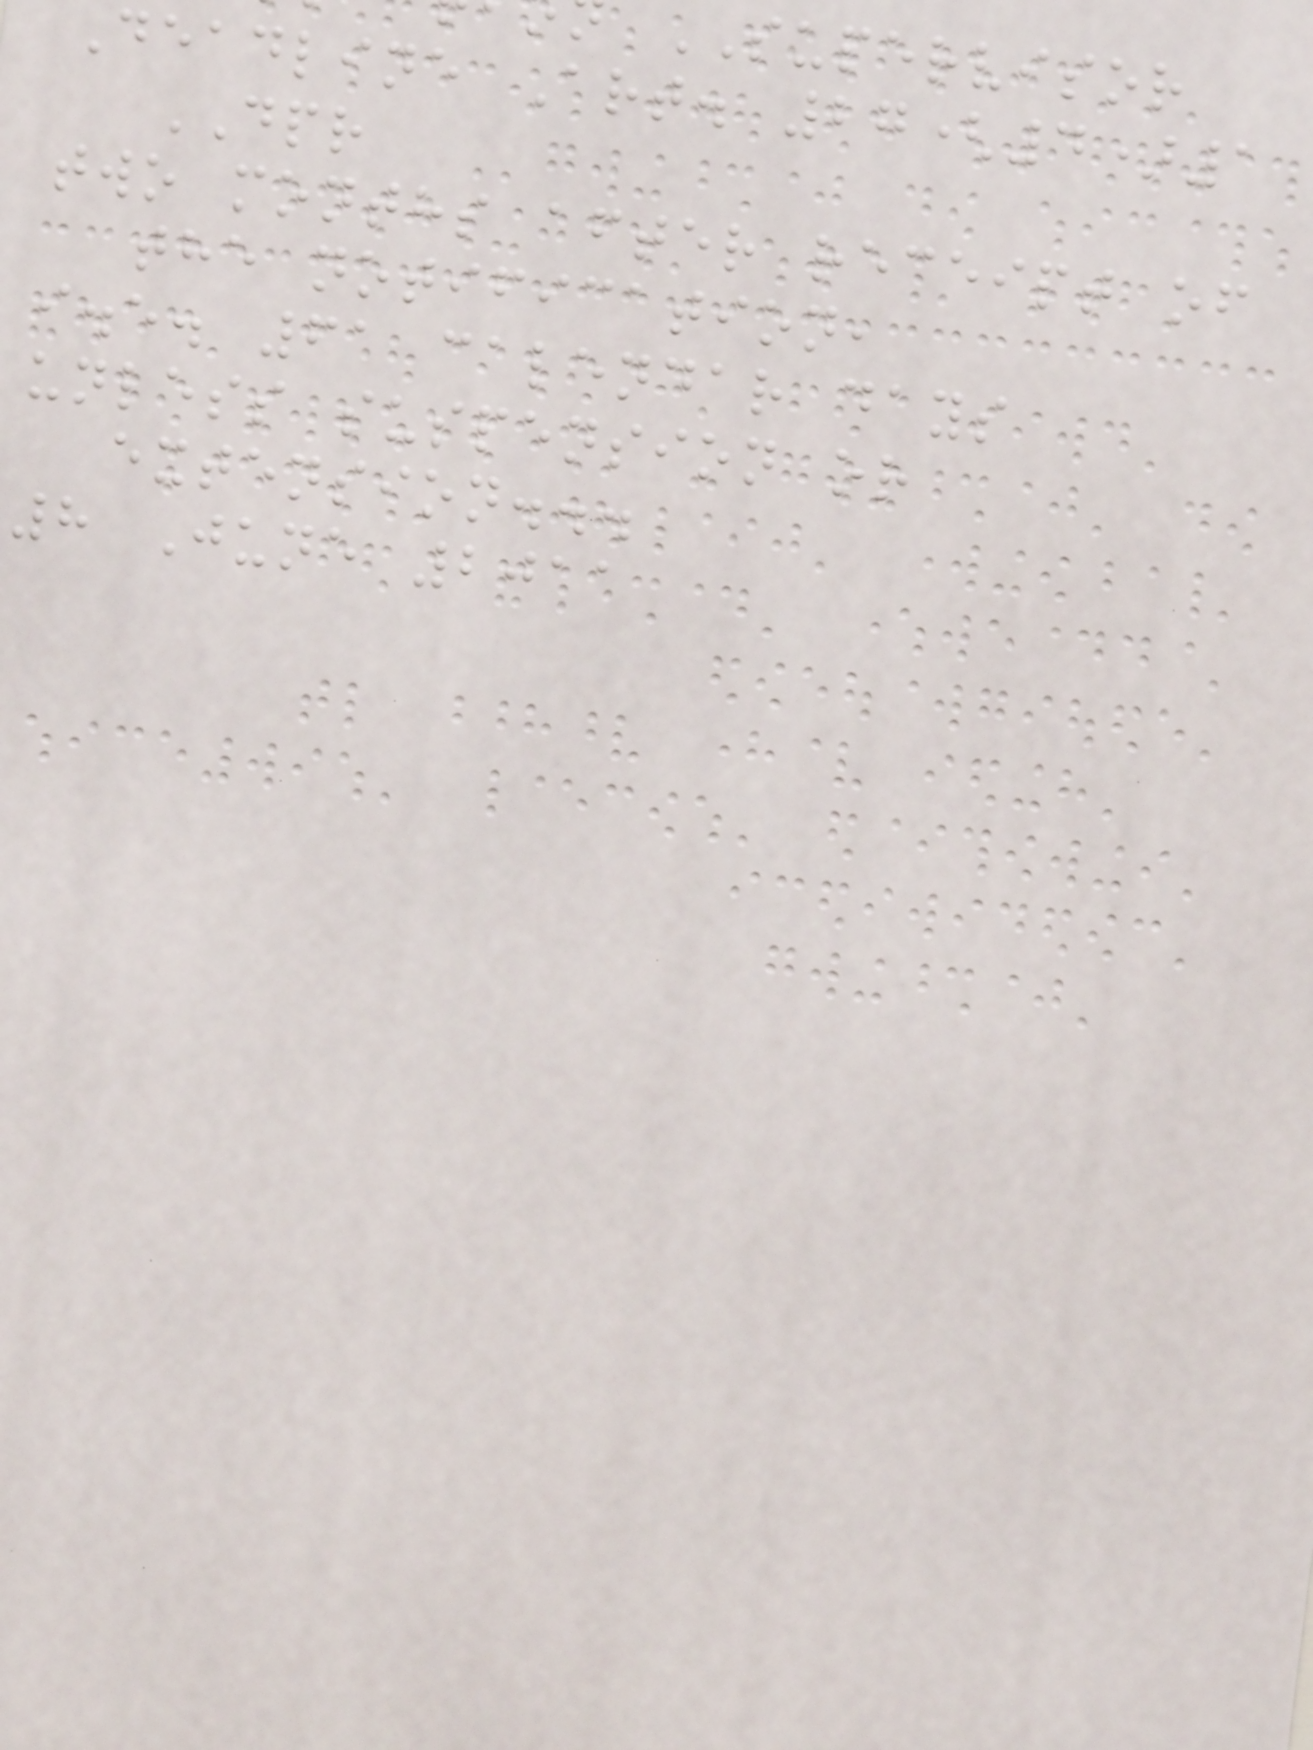SUPERVISOR
Deadline Art. 27(4)1
DPR
two months after receipt of
the notification,
i.e. 61 calendar days
unless suspension or
extension...
8 June 2011
